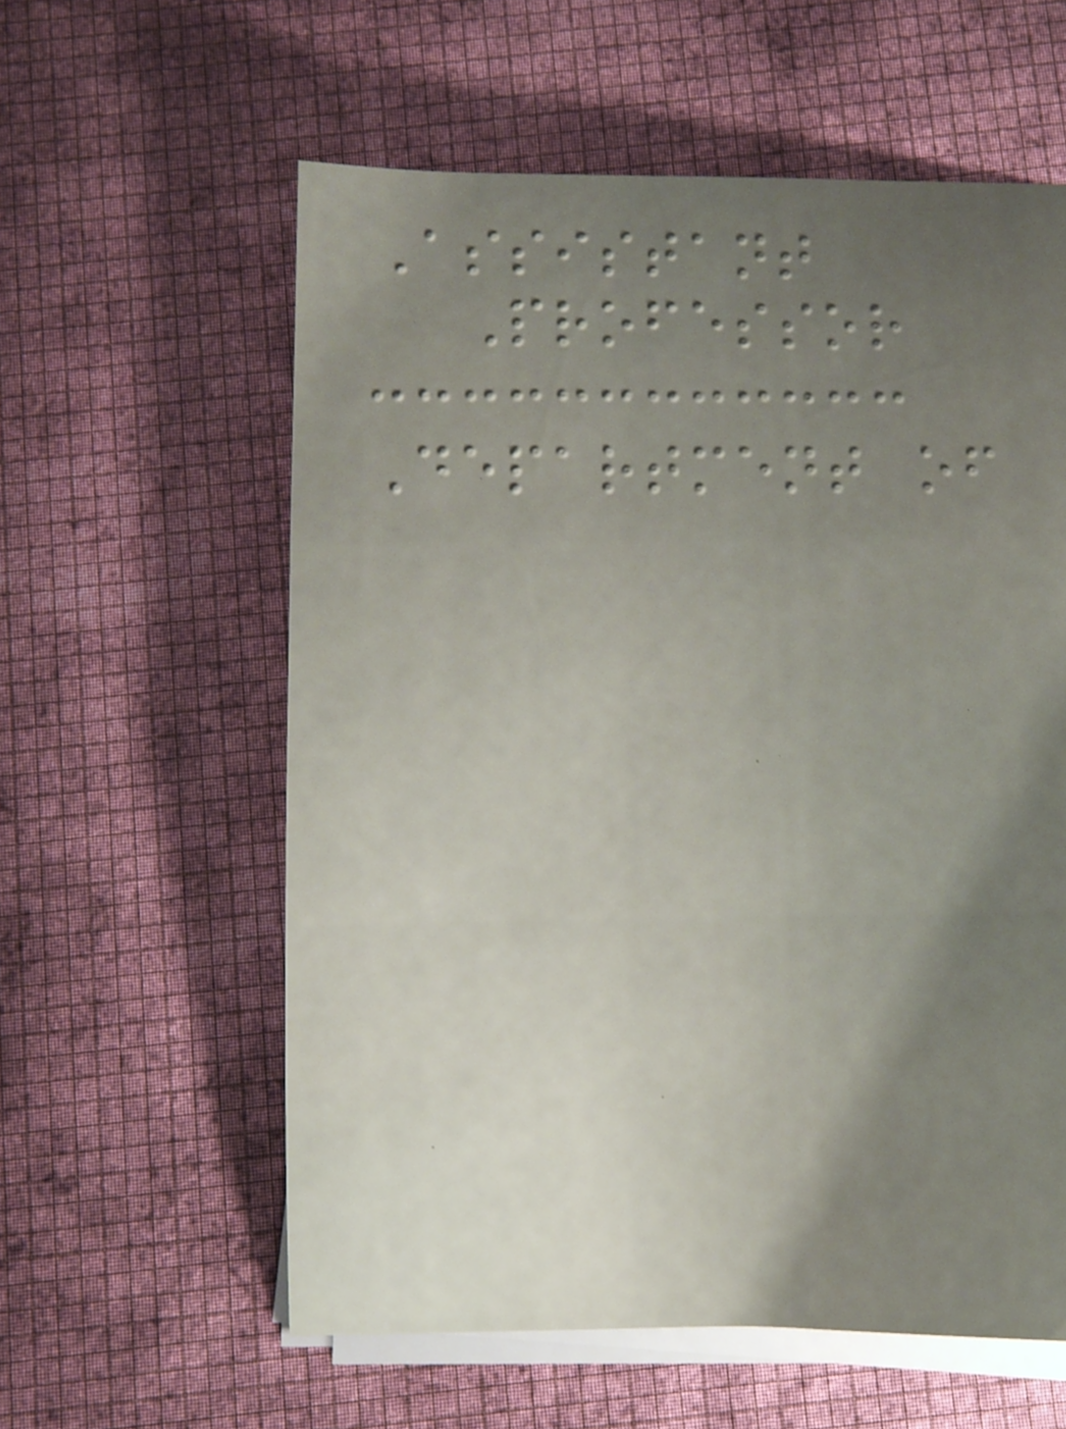Assistant
Professor
Department of
